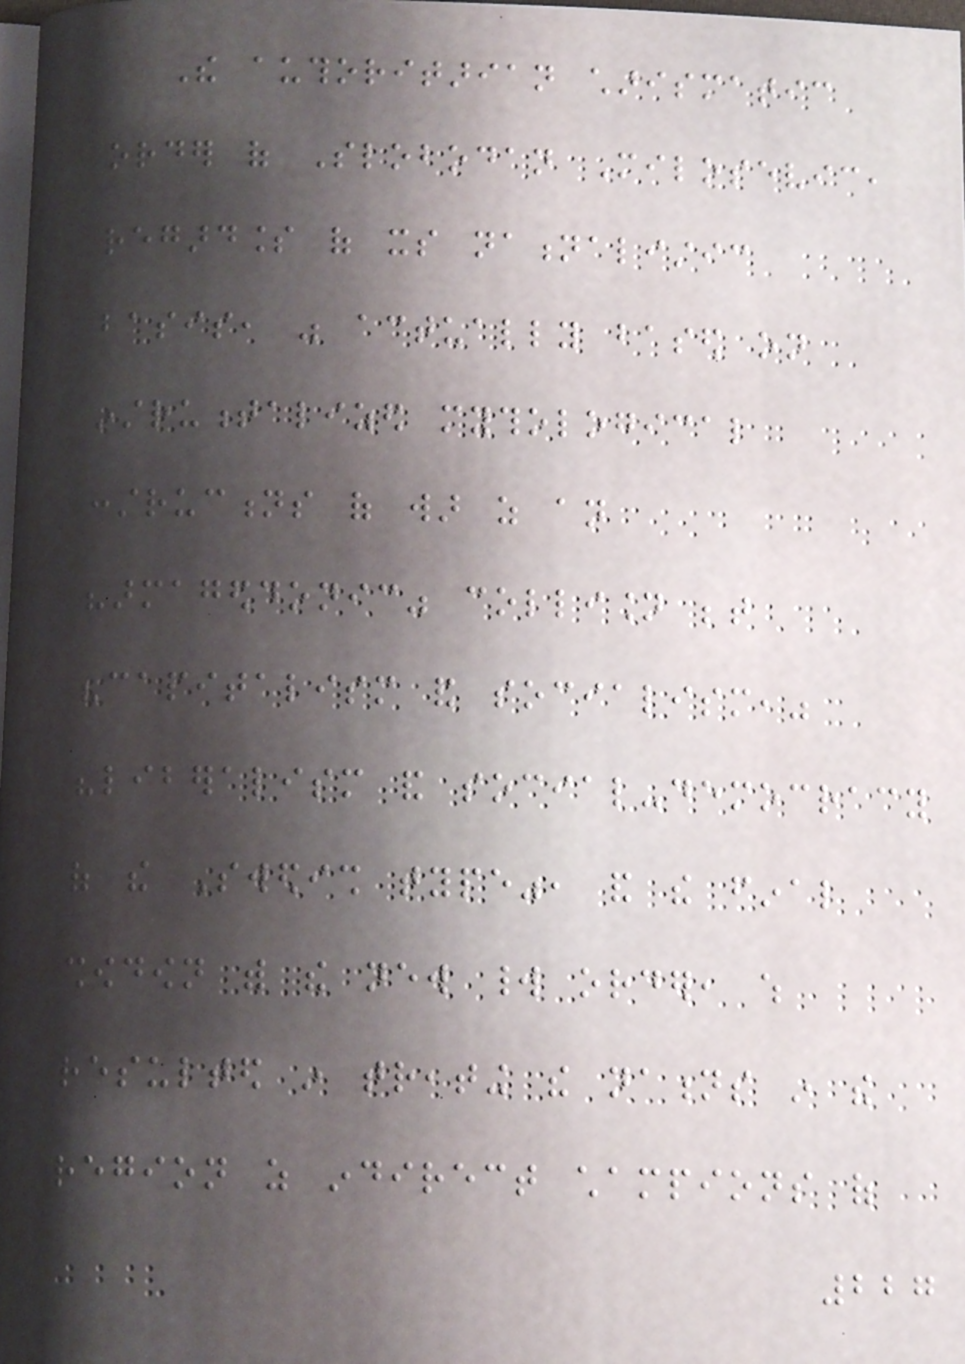The authoritarian charismatic
order of Slobodan Milosevic,
regardless of its nationalistic
basis, was actually based on
instrumentalized mythological
constructions of war as an
"armageddonic" collision between
"capitalism and socialism,"
"liberalism and social-democracy
of the Swedish type", and the final
showdown with the new world order, which
resulted in treating the nations in the
region as indirect champions of
227
